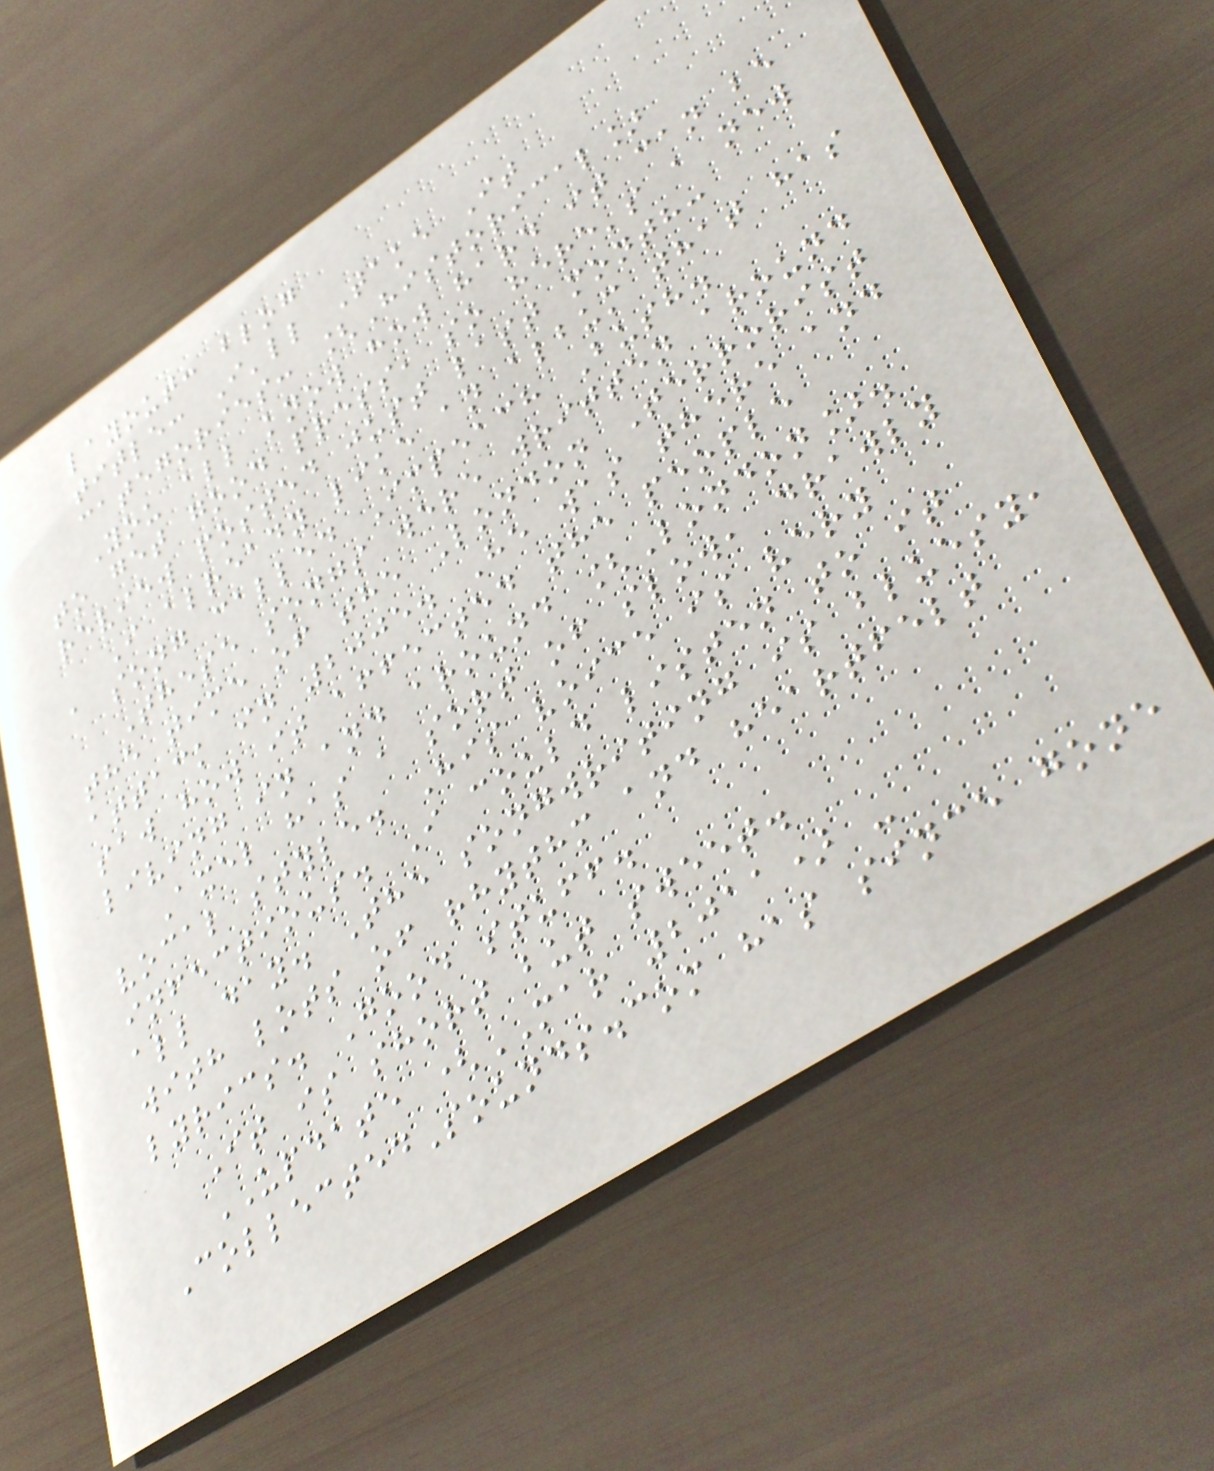layout: blog
title: I'll Take It
categories: [Historical]
You all know how hard it can be
to get good press, so here's a new
review posted just last month:
I already like an album that has
a song called Impeach Bush.
These songs were written around
the time of the London Terrorist
attack in 2005. He was there and
saw how it affected the people
living in and around [London].
Axel has a sort of slow, drawly
vocal style. His voice is very
infectious. I could listen to it
all day. The songwriting is bluesy,
with lots of rhythm and heartfelt
lyrics. Good stuff.
It is short but sweet.
UPDATE (MAR 2011) -
CollectedSounds.com has since gone
